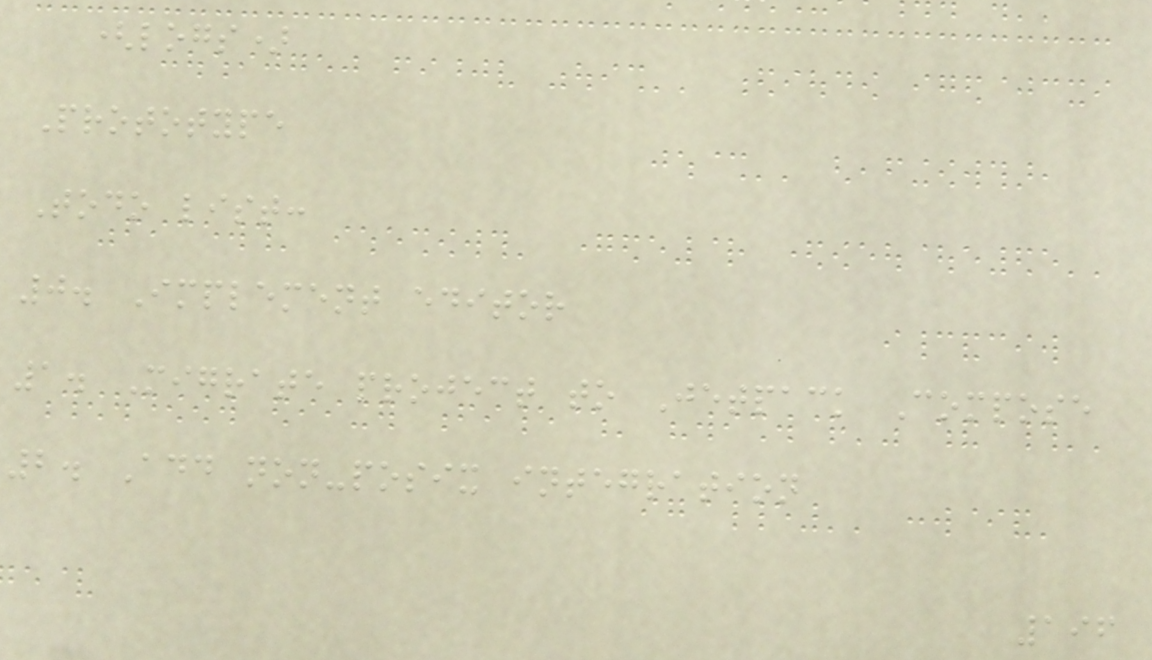(logs)
Prototype
Todo list:
0. Implement editor
1. Migrate project to Jetpack Compose
2. Add non-posix integration
196
